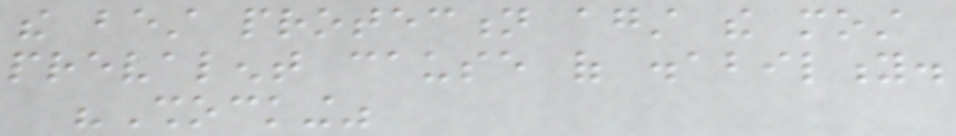the best protection against the most
prevalent cause of disability.
"Shocking"
